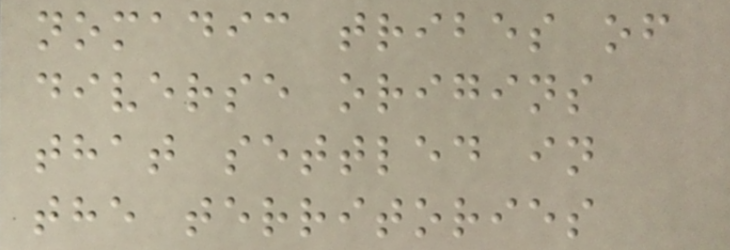nomadic tribes of
diverse origins
that settled in
the territories
